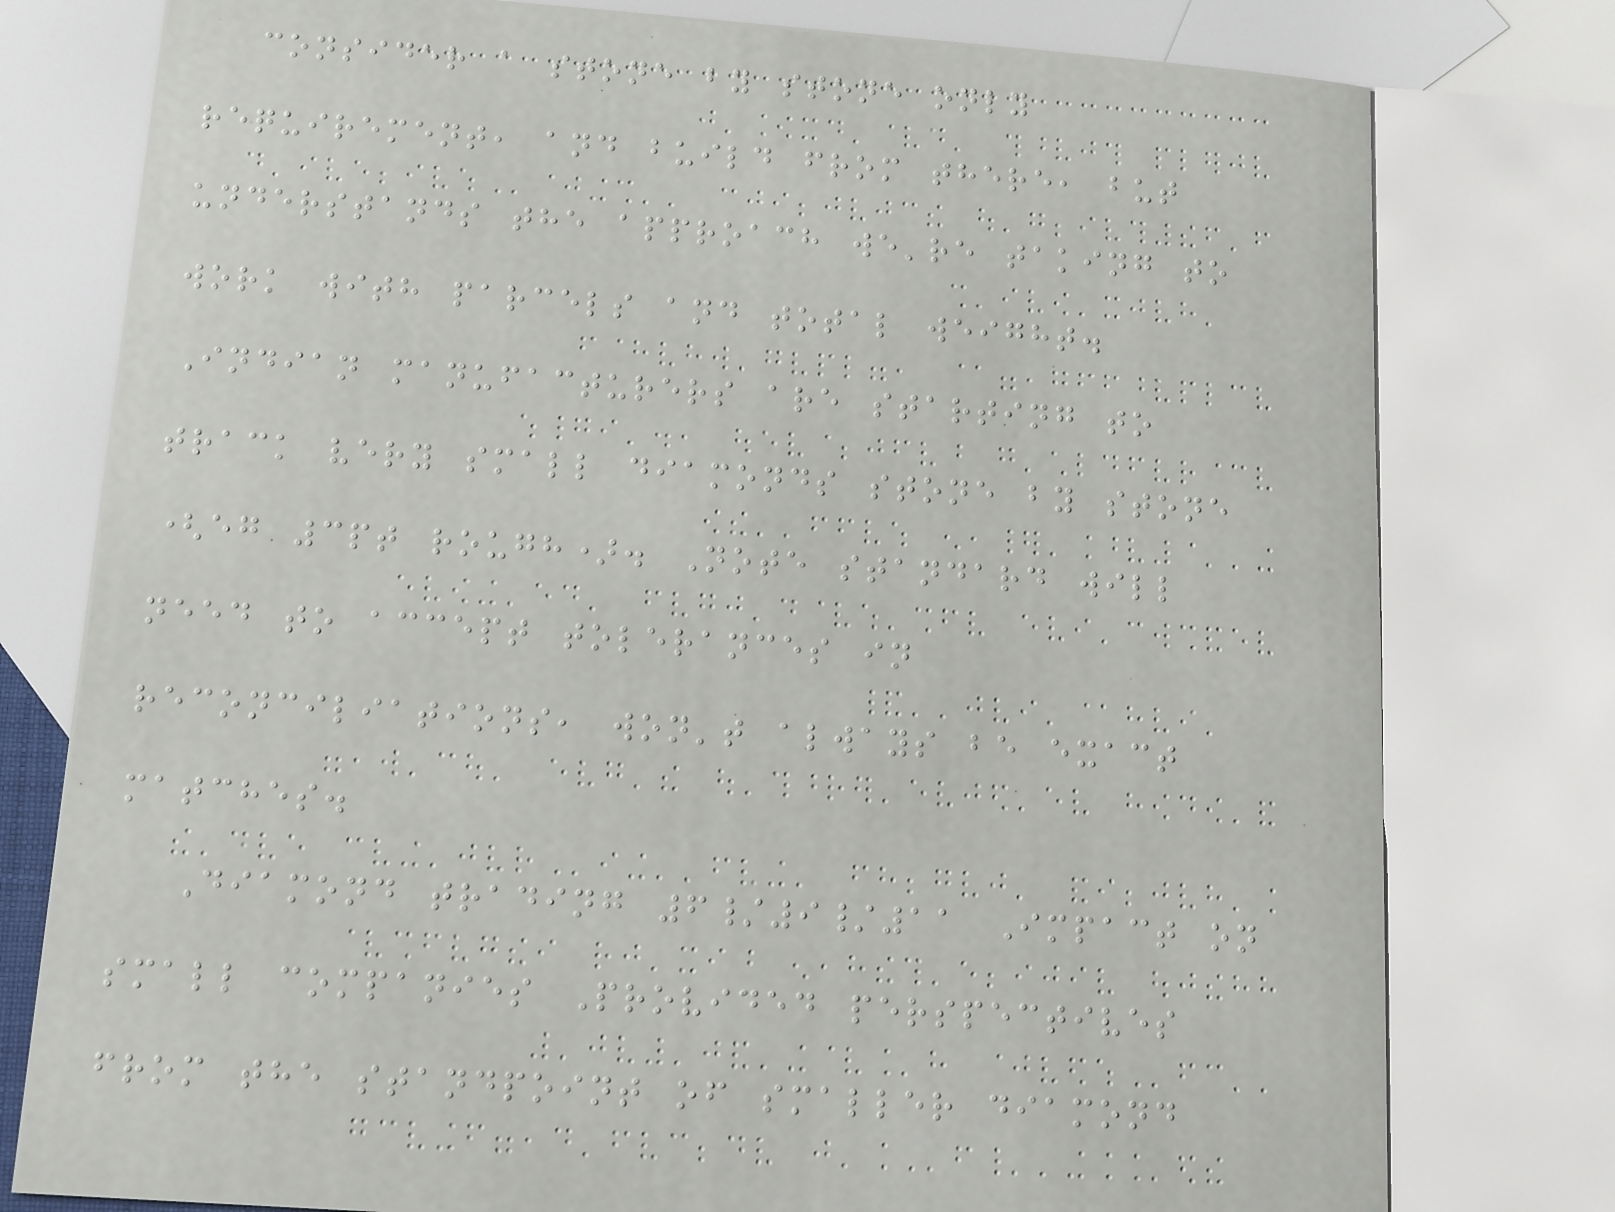consider a stone by stone only
requirement, and build from there, but
understands the approach we're taking to
work with parcels and total weight.
Indian manufacturers are starting to
track very small diamonds stone by stone
(eg 3pt rough). Note standard will
need to accept tolerances in
reconciliations, won't always be exact
matches.
Diamond trading 6/9/11 Impact on
small companies Provided perspectives
from the standpoint of smaller diamond
